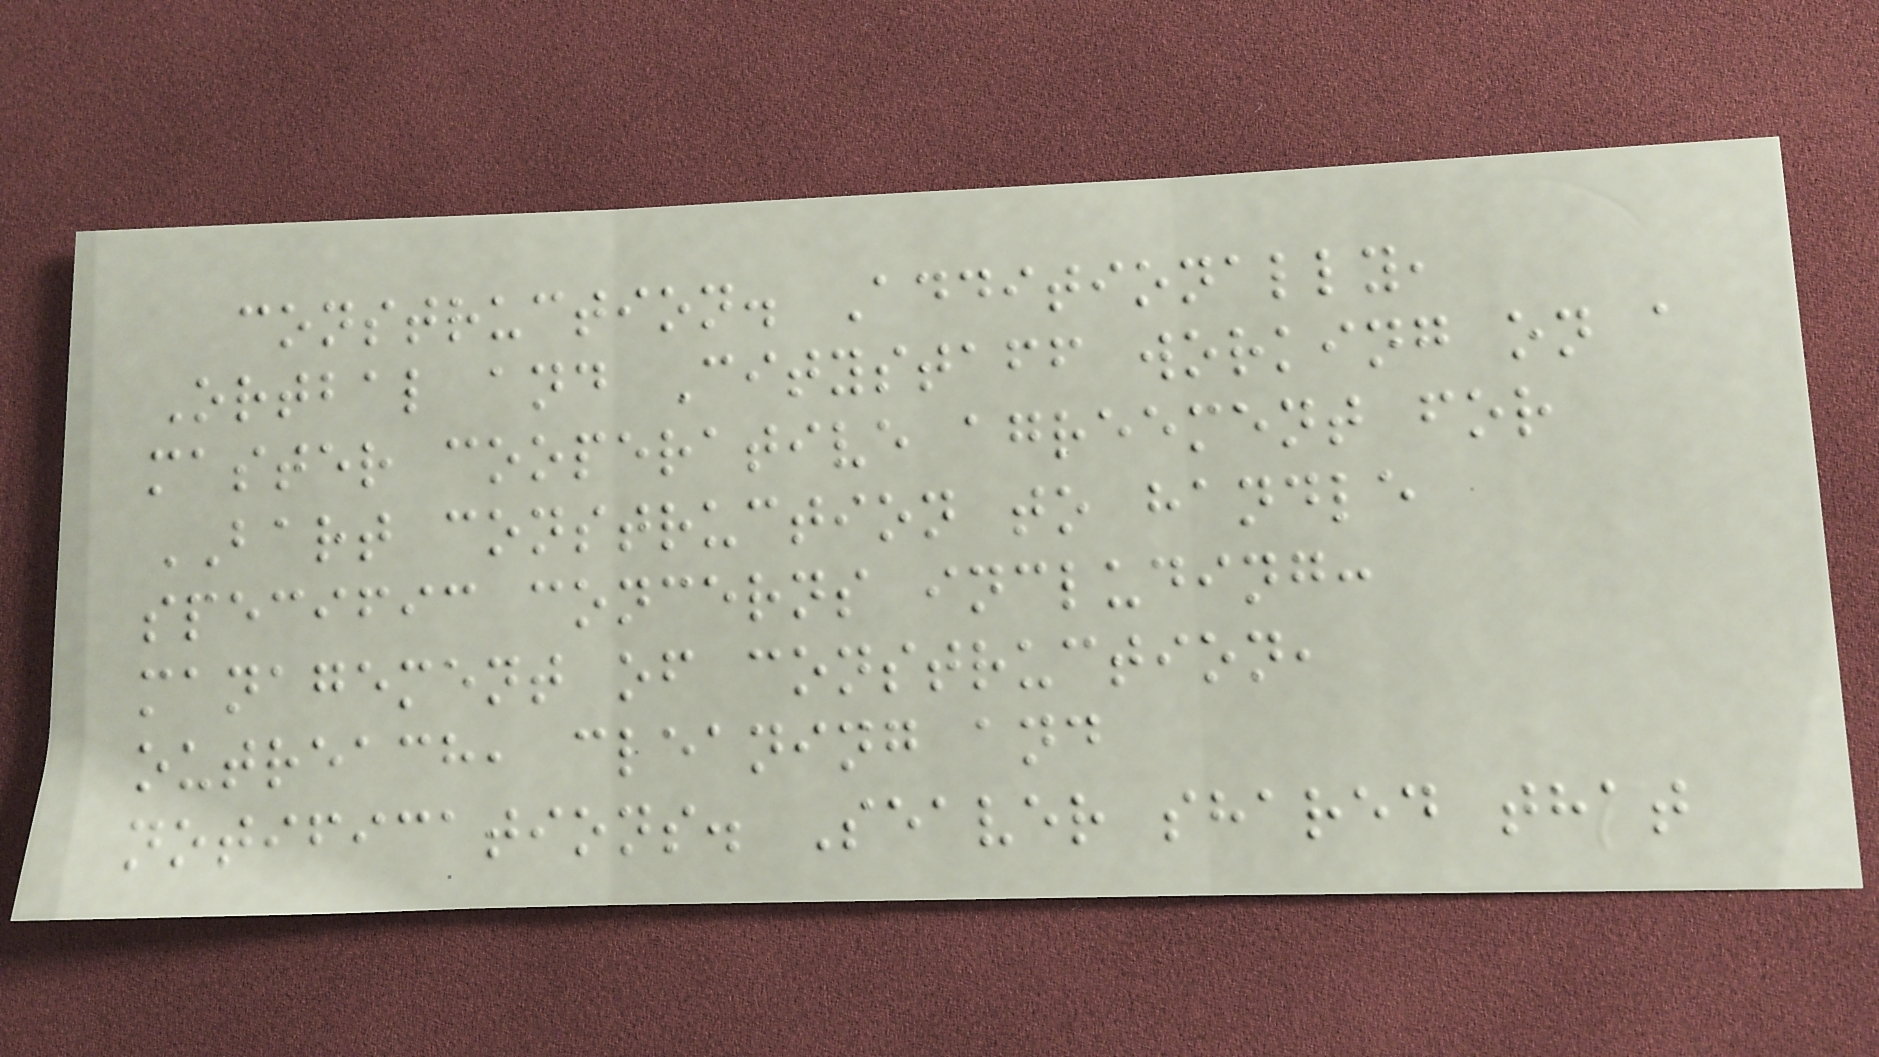construction. Additionally,
Ortbal and Citystaff working on a
master cooperative agreement for
BART construction to handle
specific concerns including:
management of construction,
outreach, cleaning and
notifications. Seaver shared that
